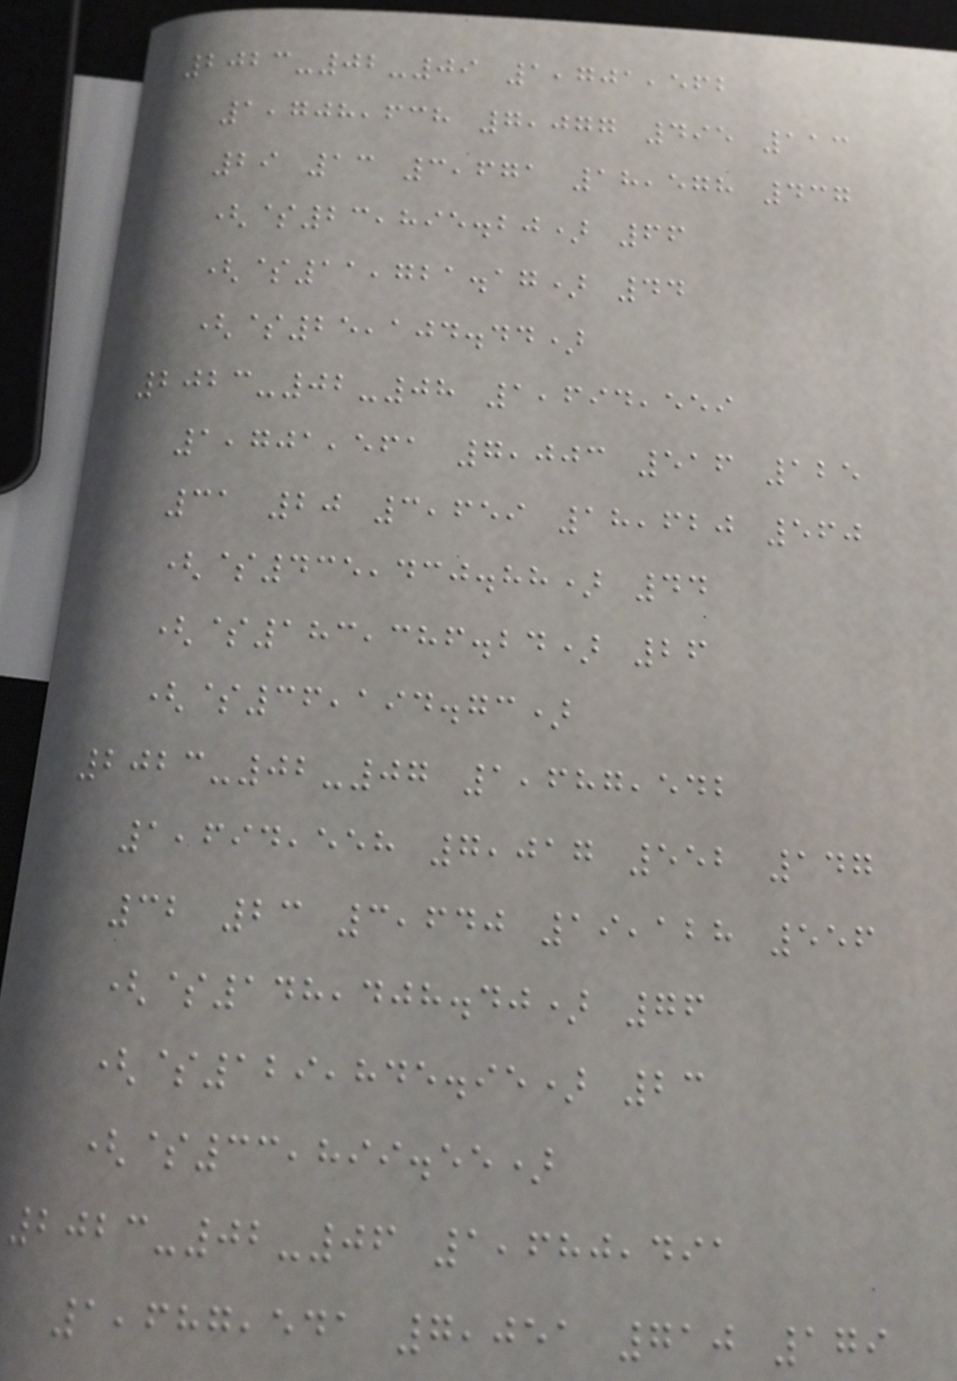2023-02-09 1,701,562
1,708,638 7,077 495 113
29 13 3,671 18,578 437
($23,895.20) 66
($11,721.17) 44
($25,104.44)
2023-02-08 1,694,559
1,701,561 7,003 516 125
31 20 3,659 18,620 560
($435,430.88) 44
($183,386.24) 26
($36,194.73)
2023-02-07 1,687,542
1,694,558 7,017 552 147
32 23 3,640 19,128 556
($148,408.40) 76
($129,845.95) 23
($33,899.55)
2023-02-06 1,680,491
1,687,541 7,051 710 179
